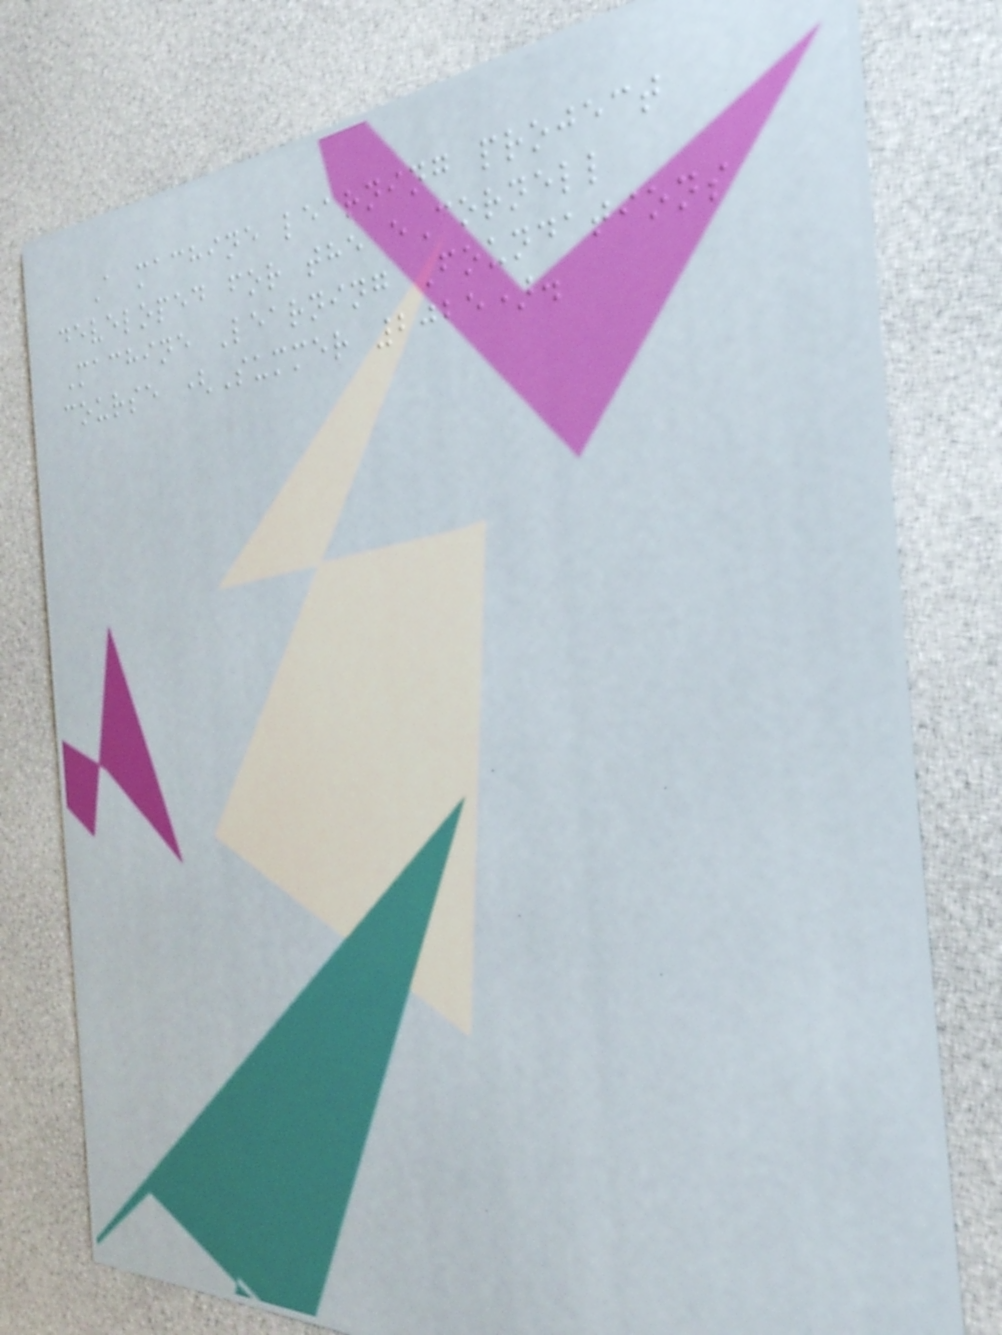A machine learning project
developed for the eCornell
Machine Learning Foundations
course (Summer 2025).
